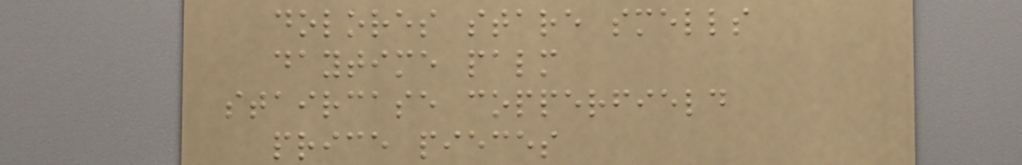dolores stare smells
daytime palm
staircase copperfield
price pieces
